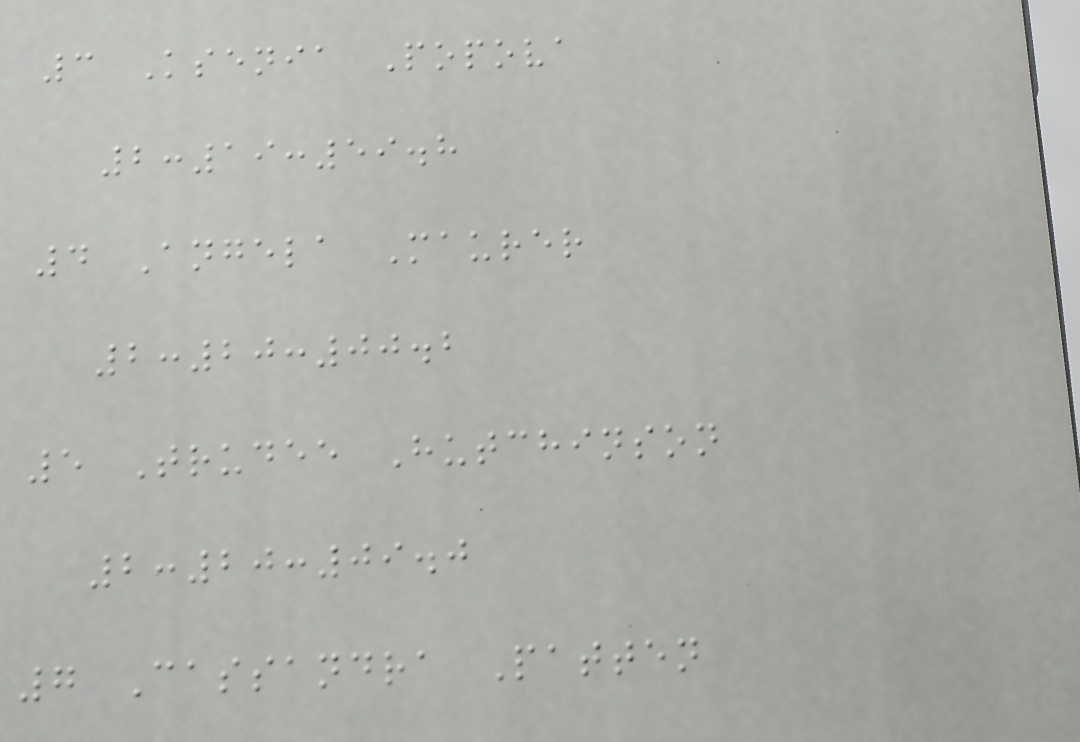3 Ksenia Popova
2:19:59.8
4 Angela Maurer
2:20:00.2
5 Trudee Hutchinson
2:20:09.0
7 Cassandra Patten
